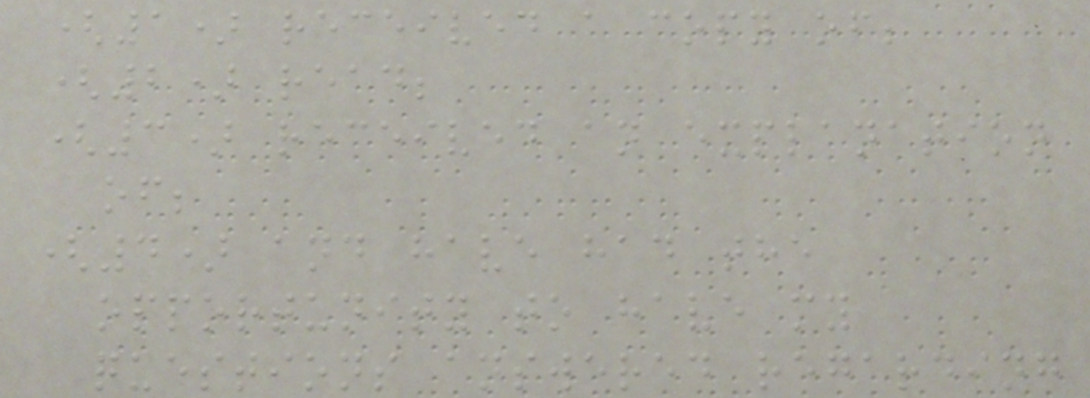(1) received a copy of;
(2) read;
(3) received an explanation
of;
(4) and have had the
opportunity to have my
questions answered regarding
